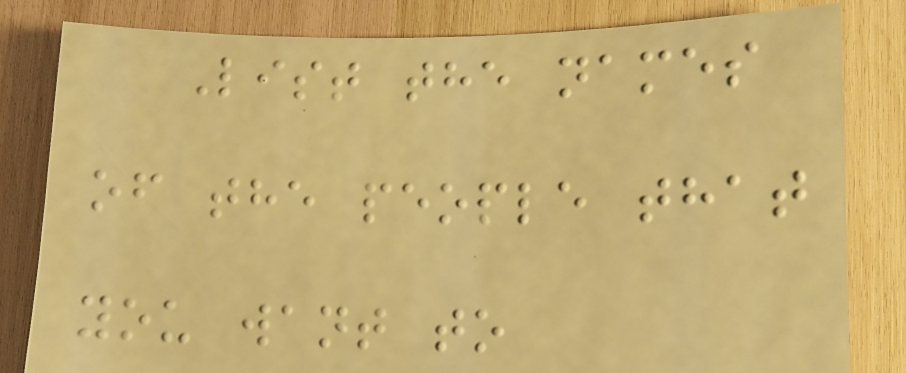List the names
of the people that
you want to
